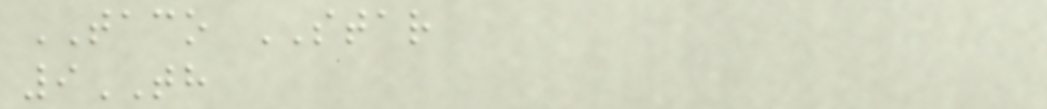TACO STAR
9TH
